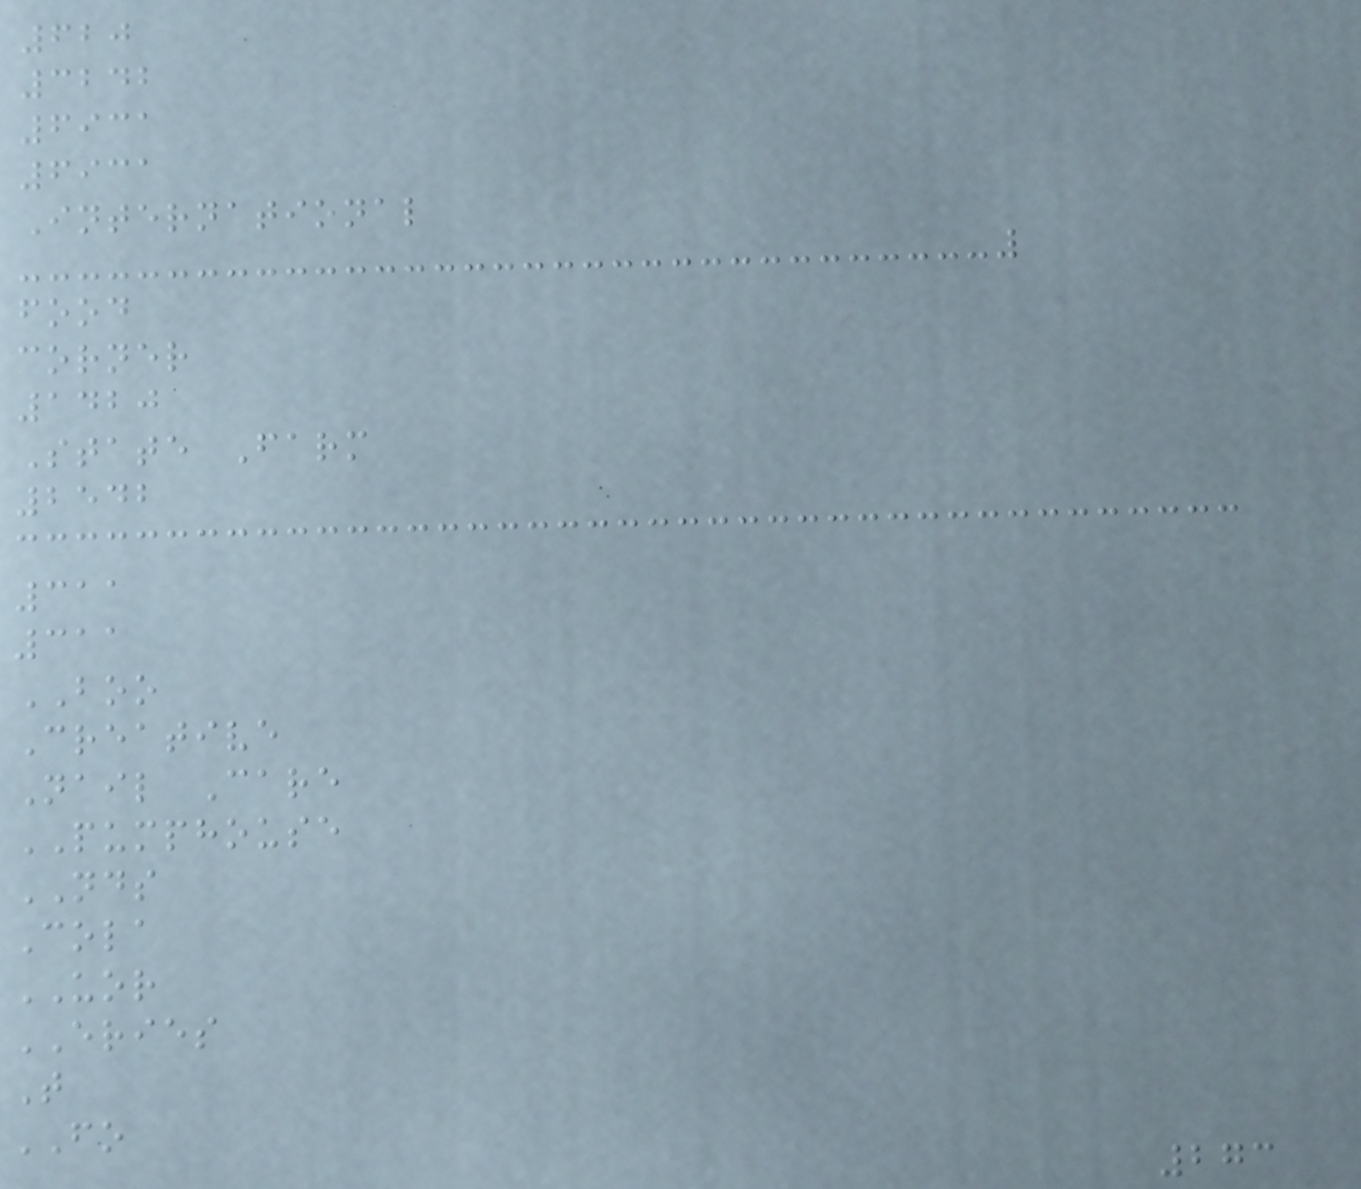620
3242
6931
6931
International
food
corner
1420
State Farm
2542
311
311
BOO
Creative
Nail Care
PUMPHOUSE
NDS
Cola
UOR
ERIES
T
FO
273
